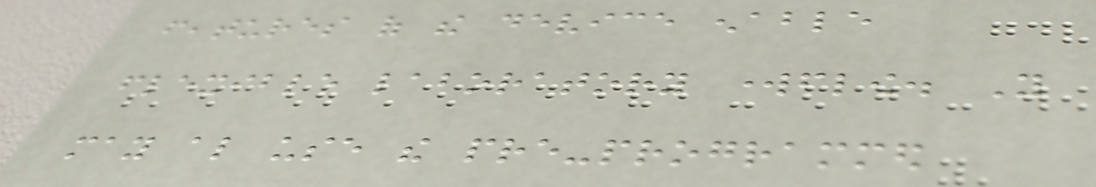features of the device enable
flexible laboratory workflow. You
may also use the pre-programmed
